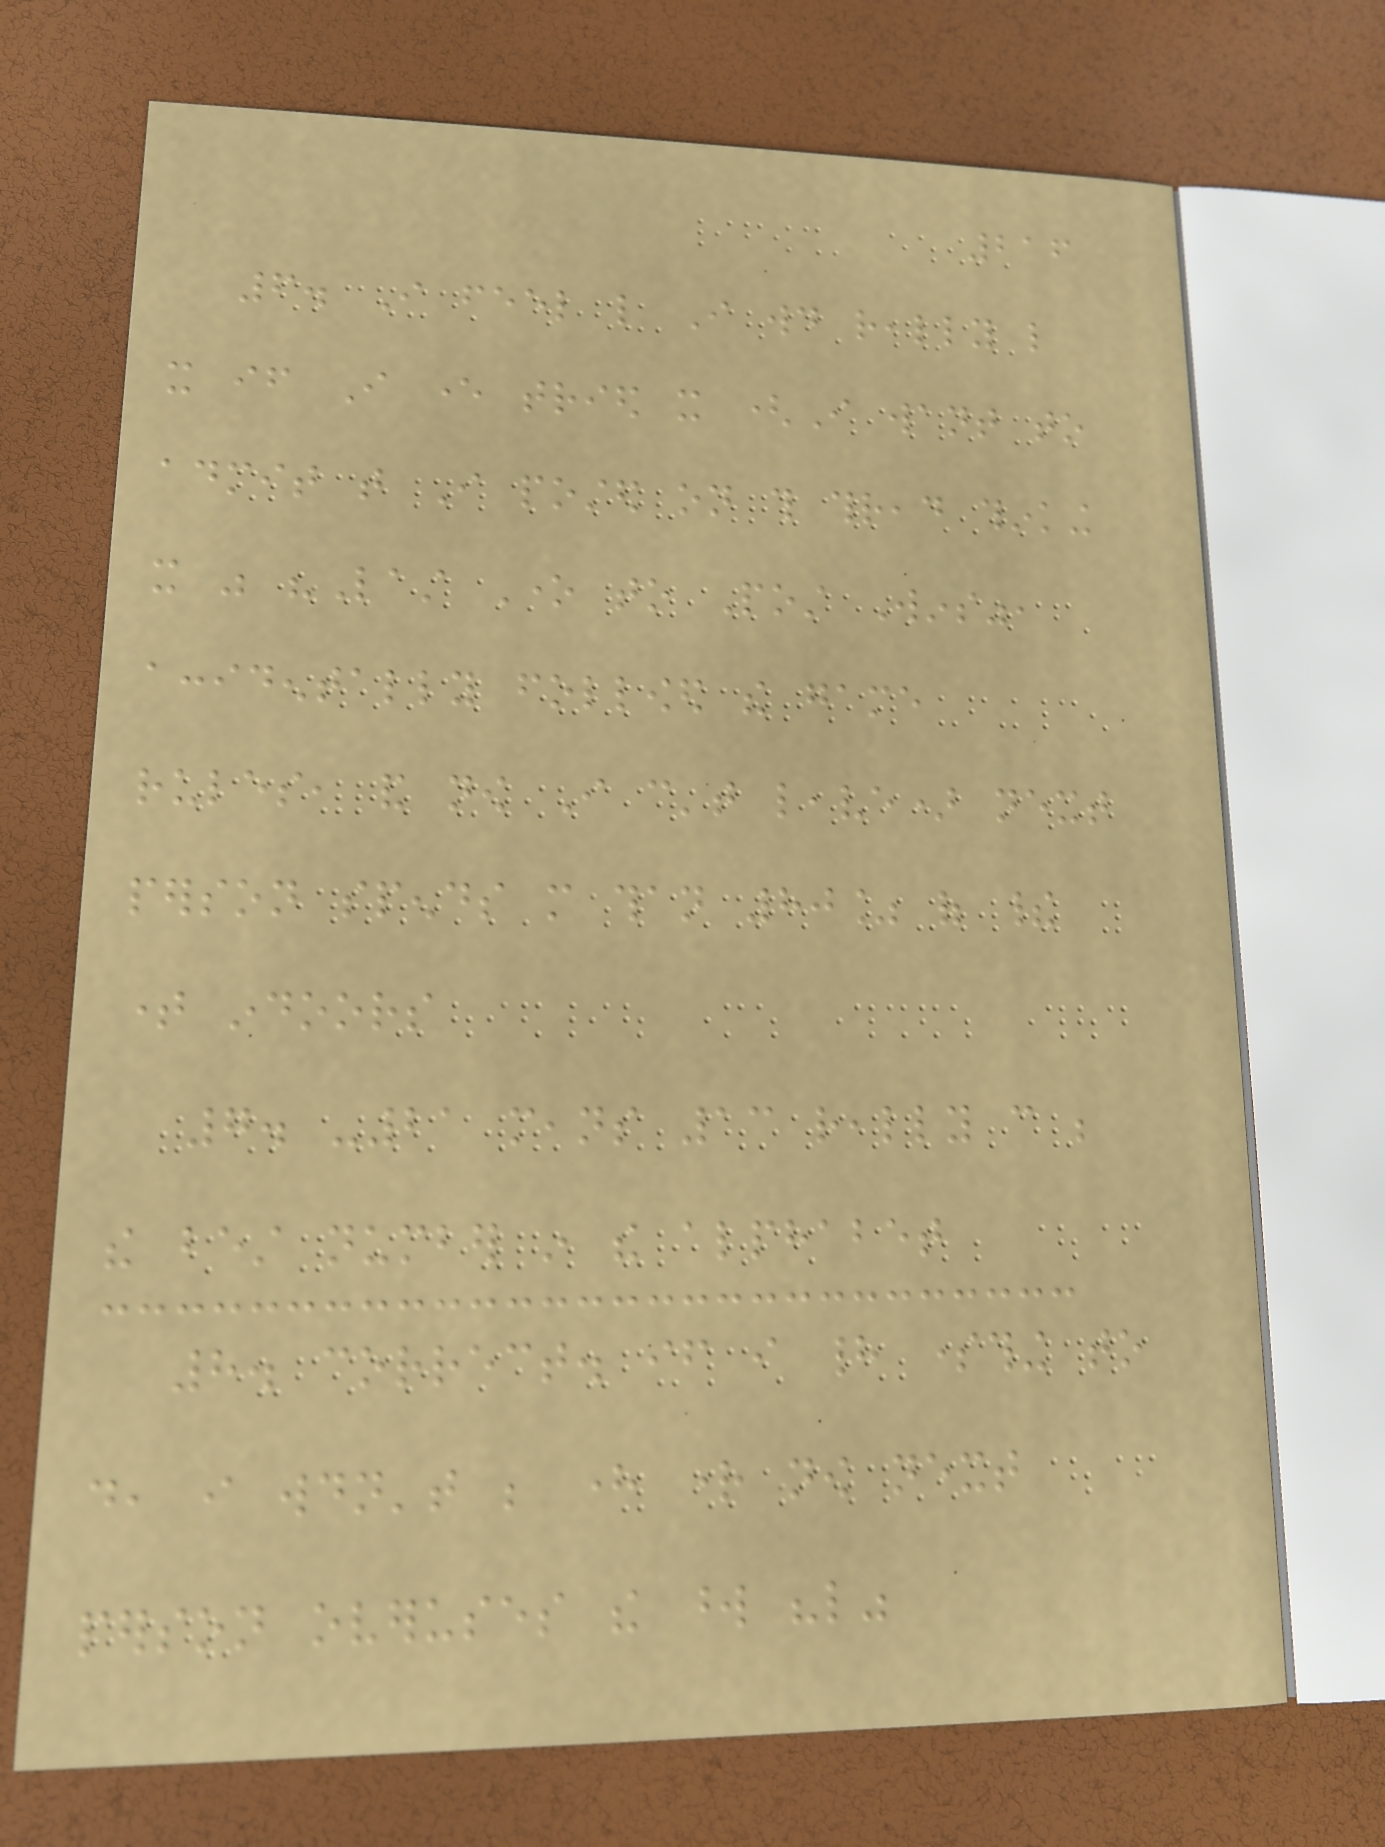216
6. I feel like I would really like
it if I ever tried it (I want to
admit that I posted on this thread thinking
it was "Last One to Post Wins",
accidentally followed the game
rules, and now I can't leave) next
person spends more than 80% of their
time indoors
7. -21 means 13 really can be
the best number in the alphabet
8. correct. if i had something to
do, i wouldn't be here right now next
person overuses the word "like"
